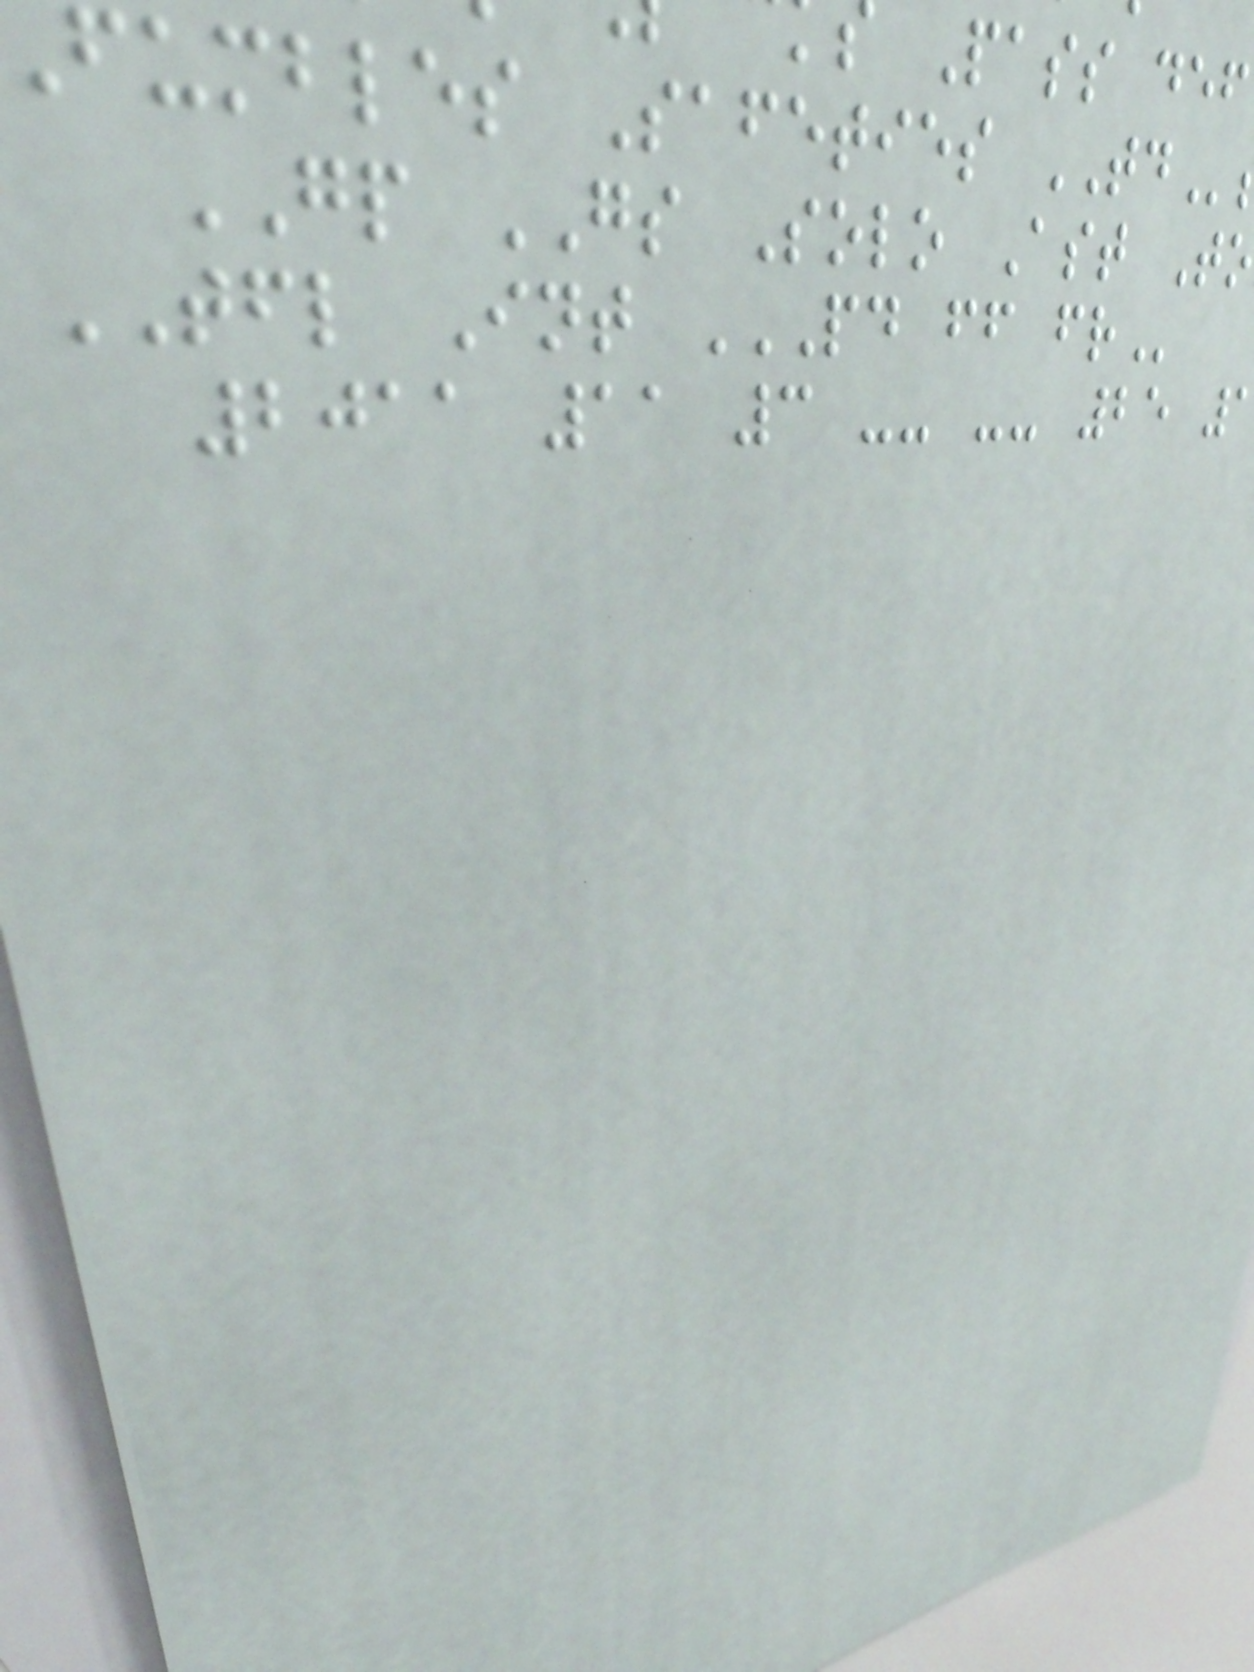Pass def
fumbles Safeties TD
GP GS Solo Ast T
TFL Int PD FF FR
2011 11 3 -- -- 25
